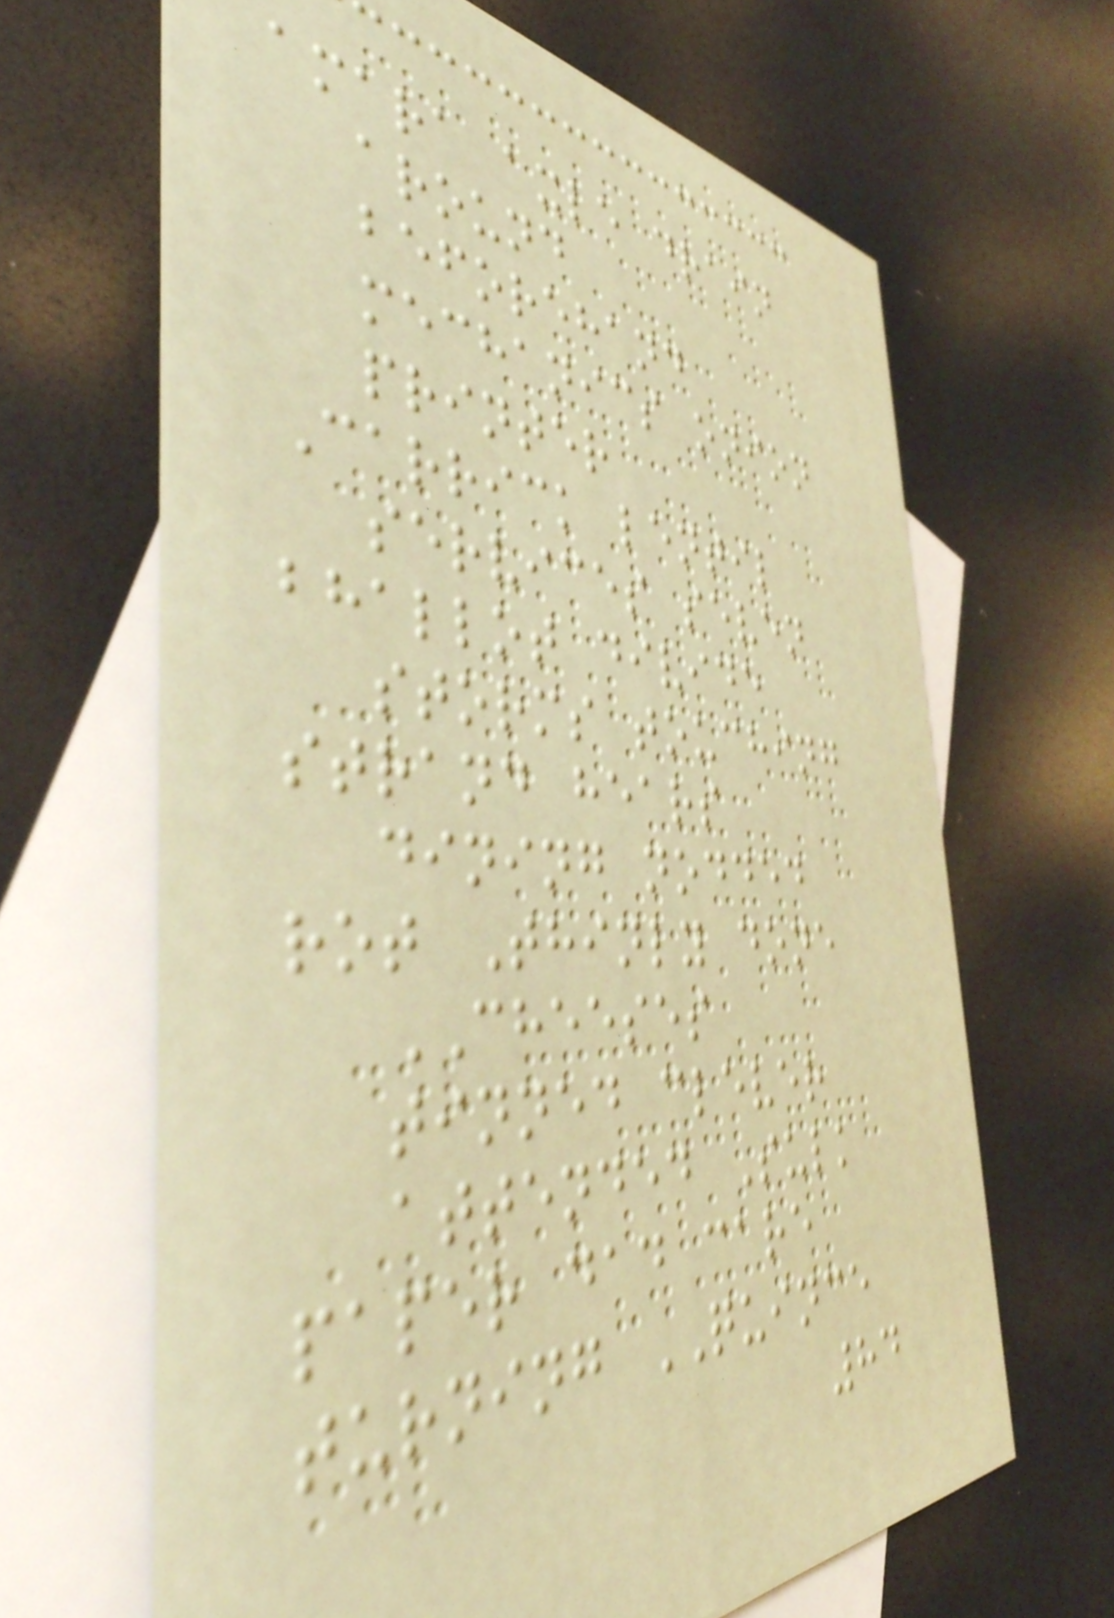amara axle drain
around
beforehand
mechanics onion
printer
Carrick lentil
services seven
bhallot divide
storms touching
strand hears
dining nodded
rot Thinly done
CHEESES
tinned clever
attended Sulk
paper dad care
turning QUINCE
84
